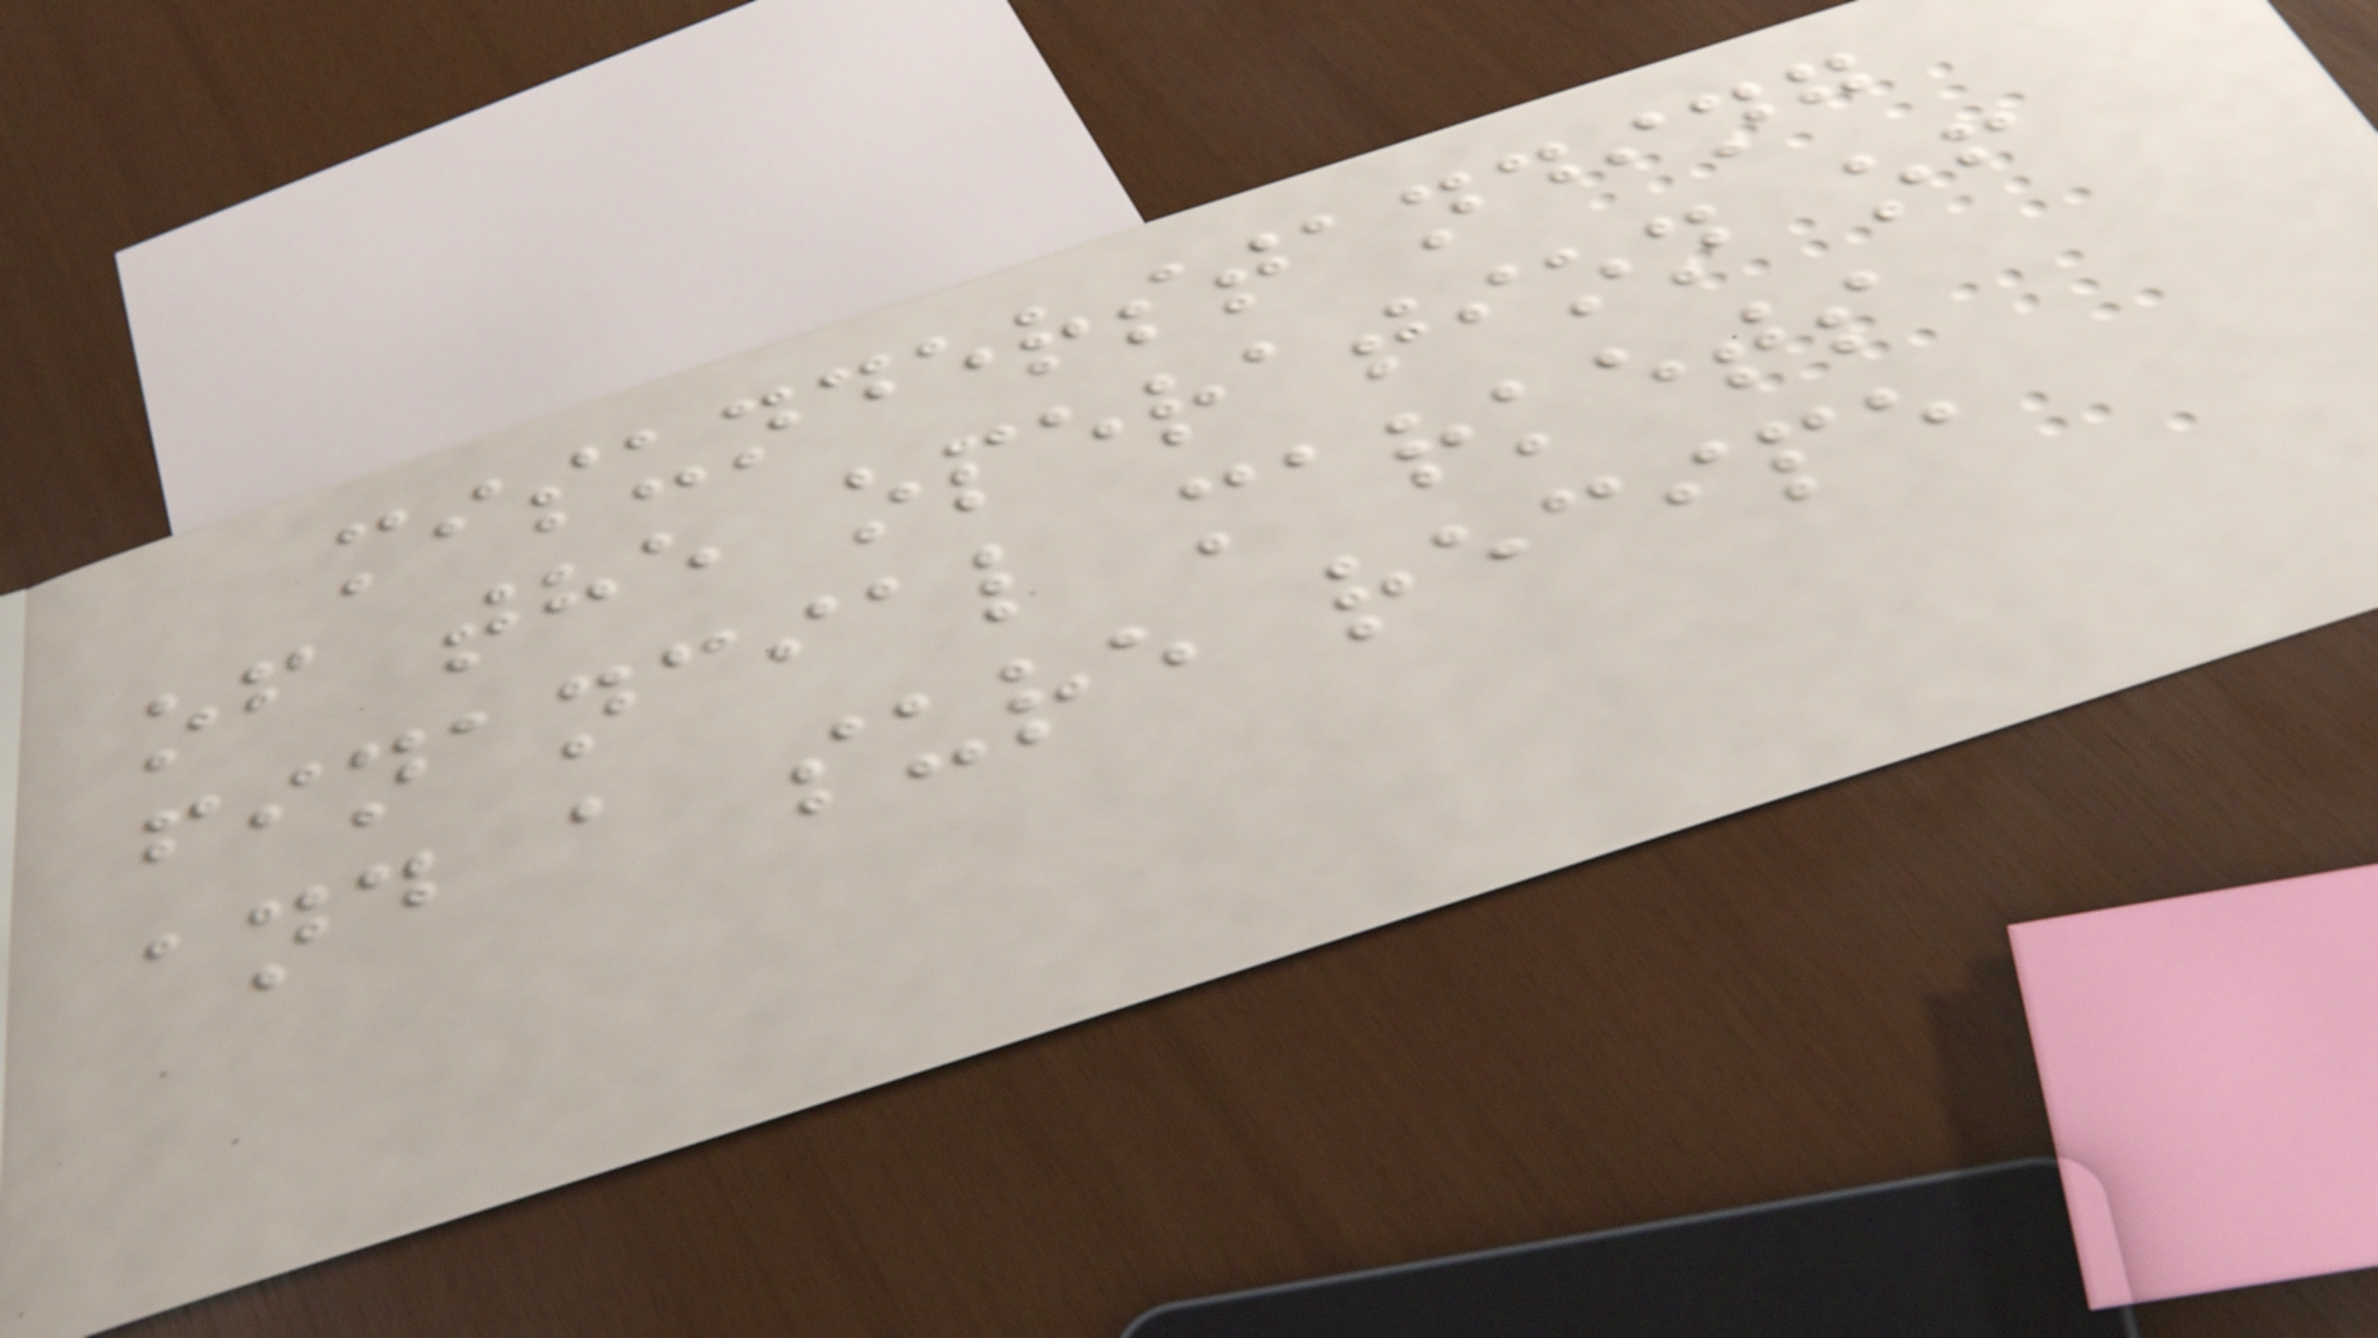misunderstanding
of the operation of
financial markets
and a sure recipe
